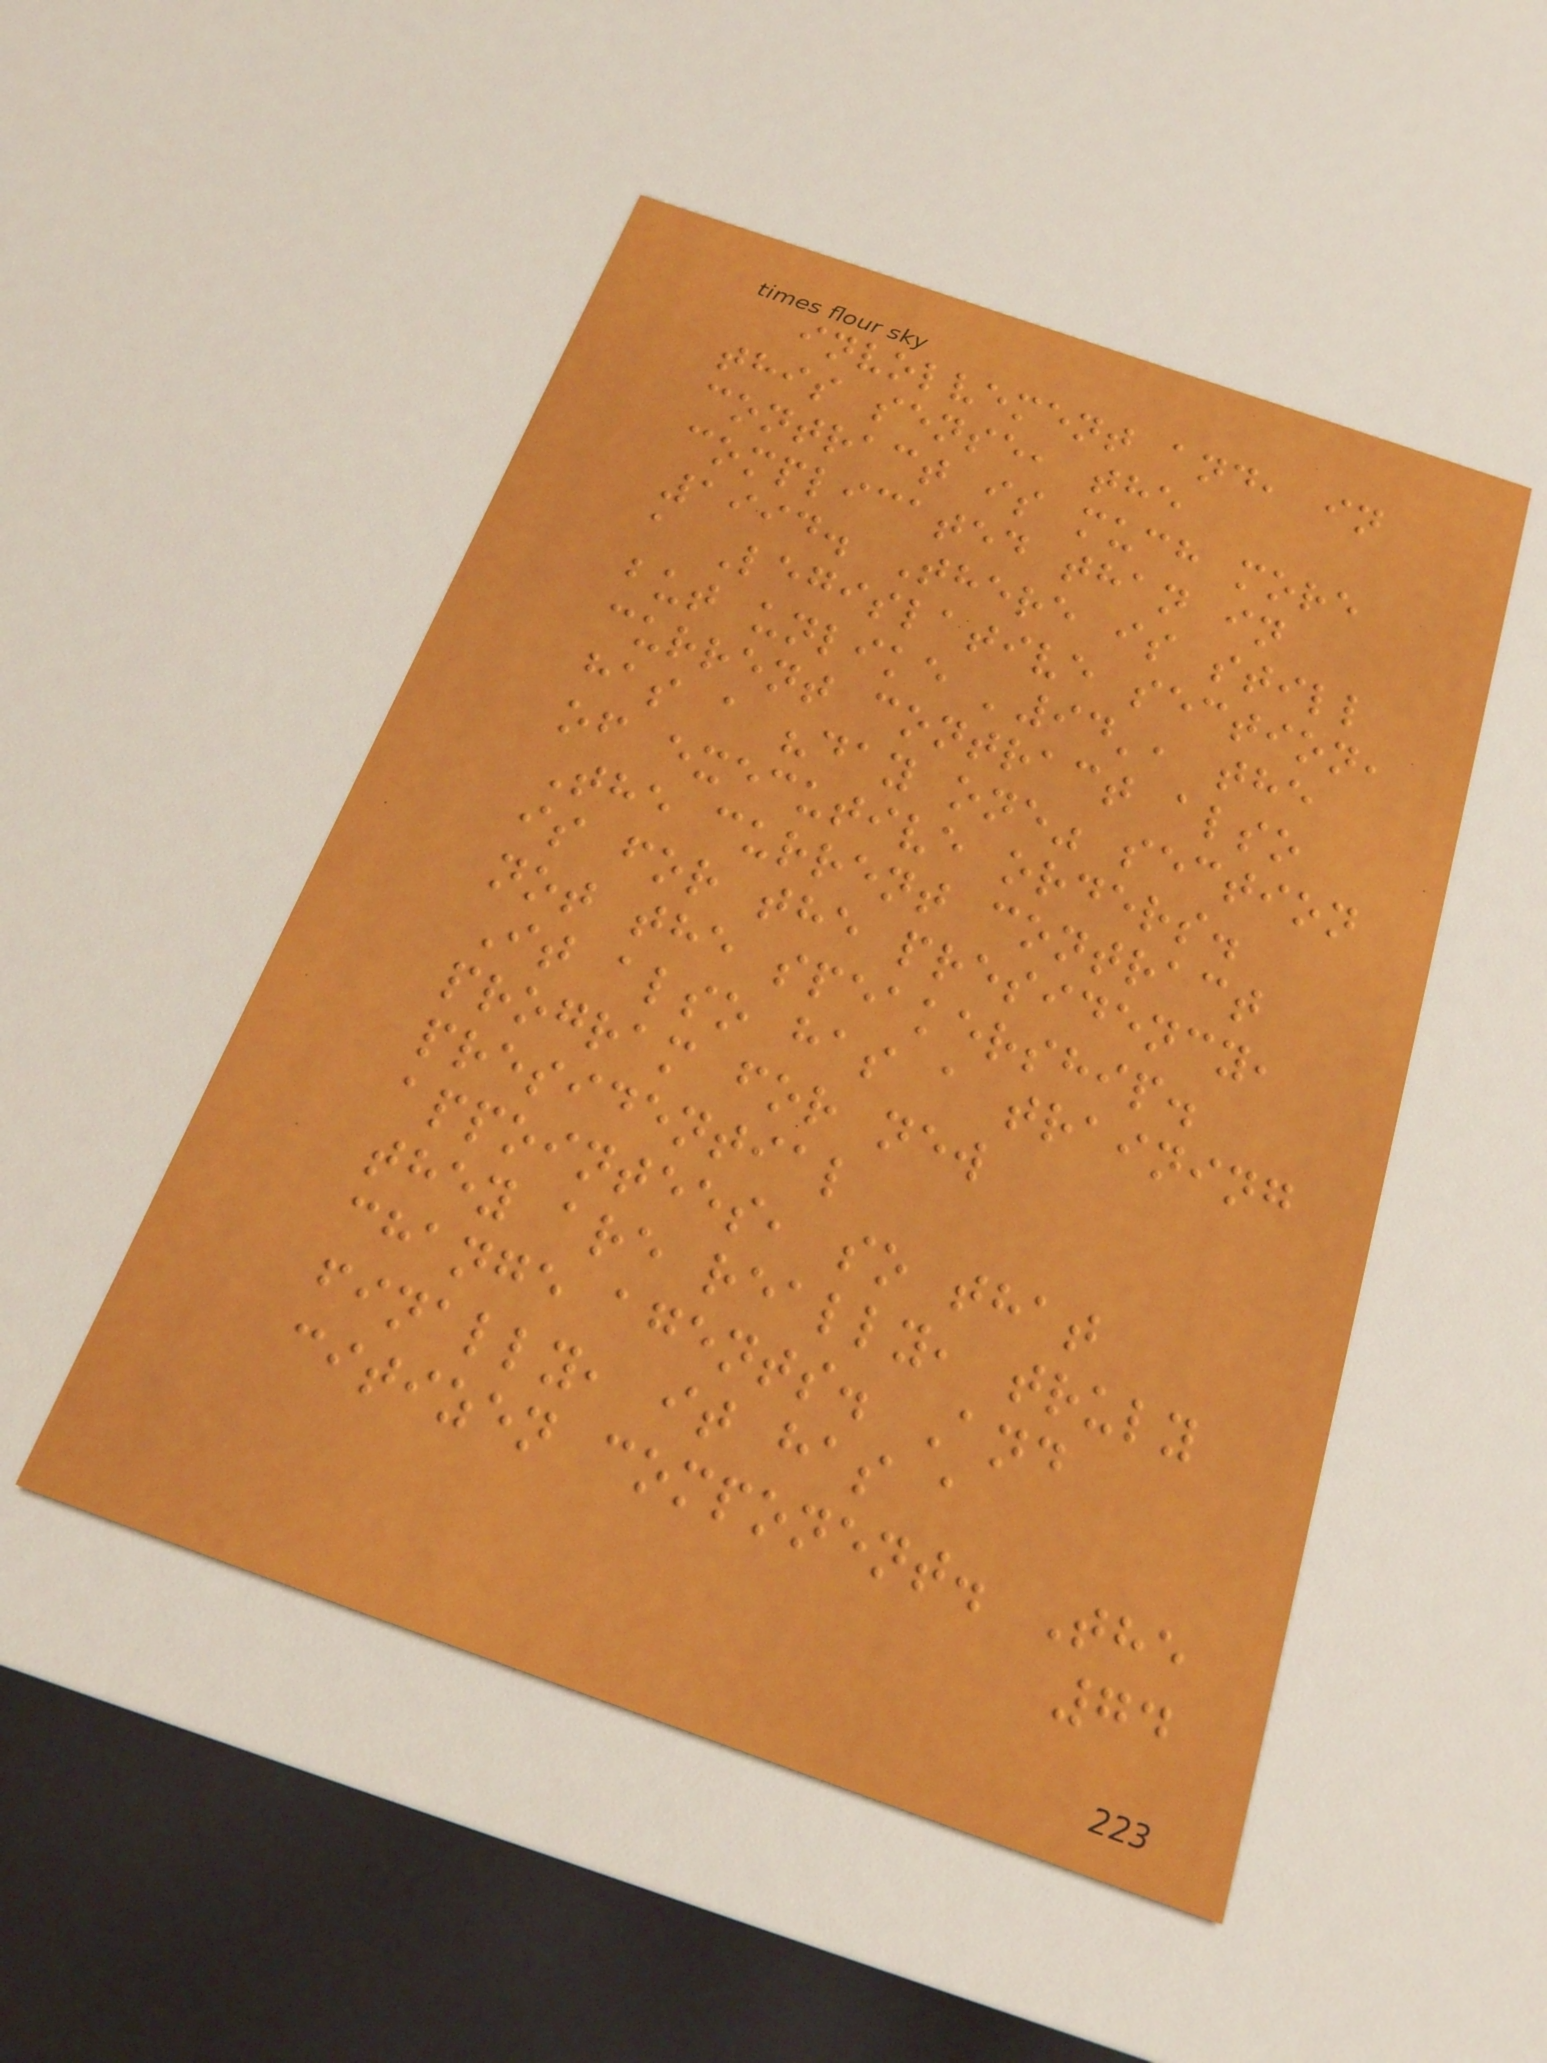involvement and, in
this sense, the
contract is much more
complicated than in
1994. There is still
a Legislative section,
but unlike '94', the
current contract also
has a "day one" section
of executive orders.
The current contract
is for the presidency,
not the speakership.
It also has a training
program for new
presidential
appointees, so that
they are really, truly
change agents. And
finally, it has a
citizen component. The
74
